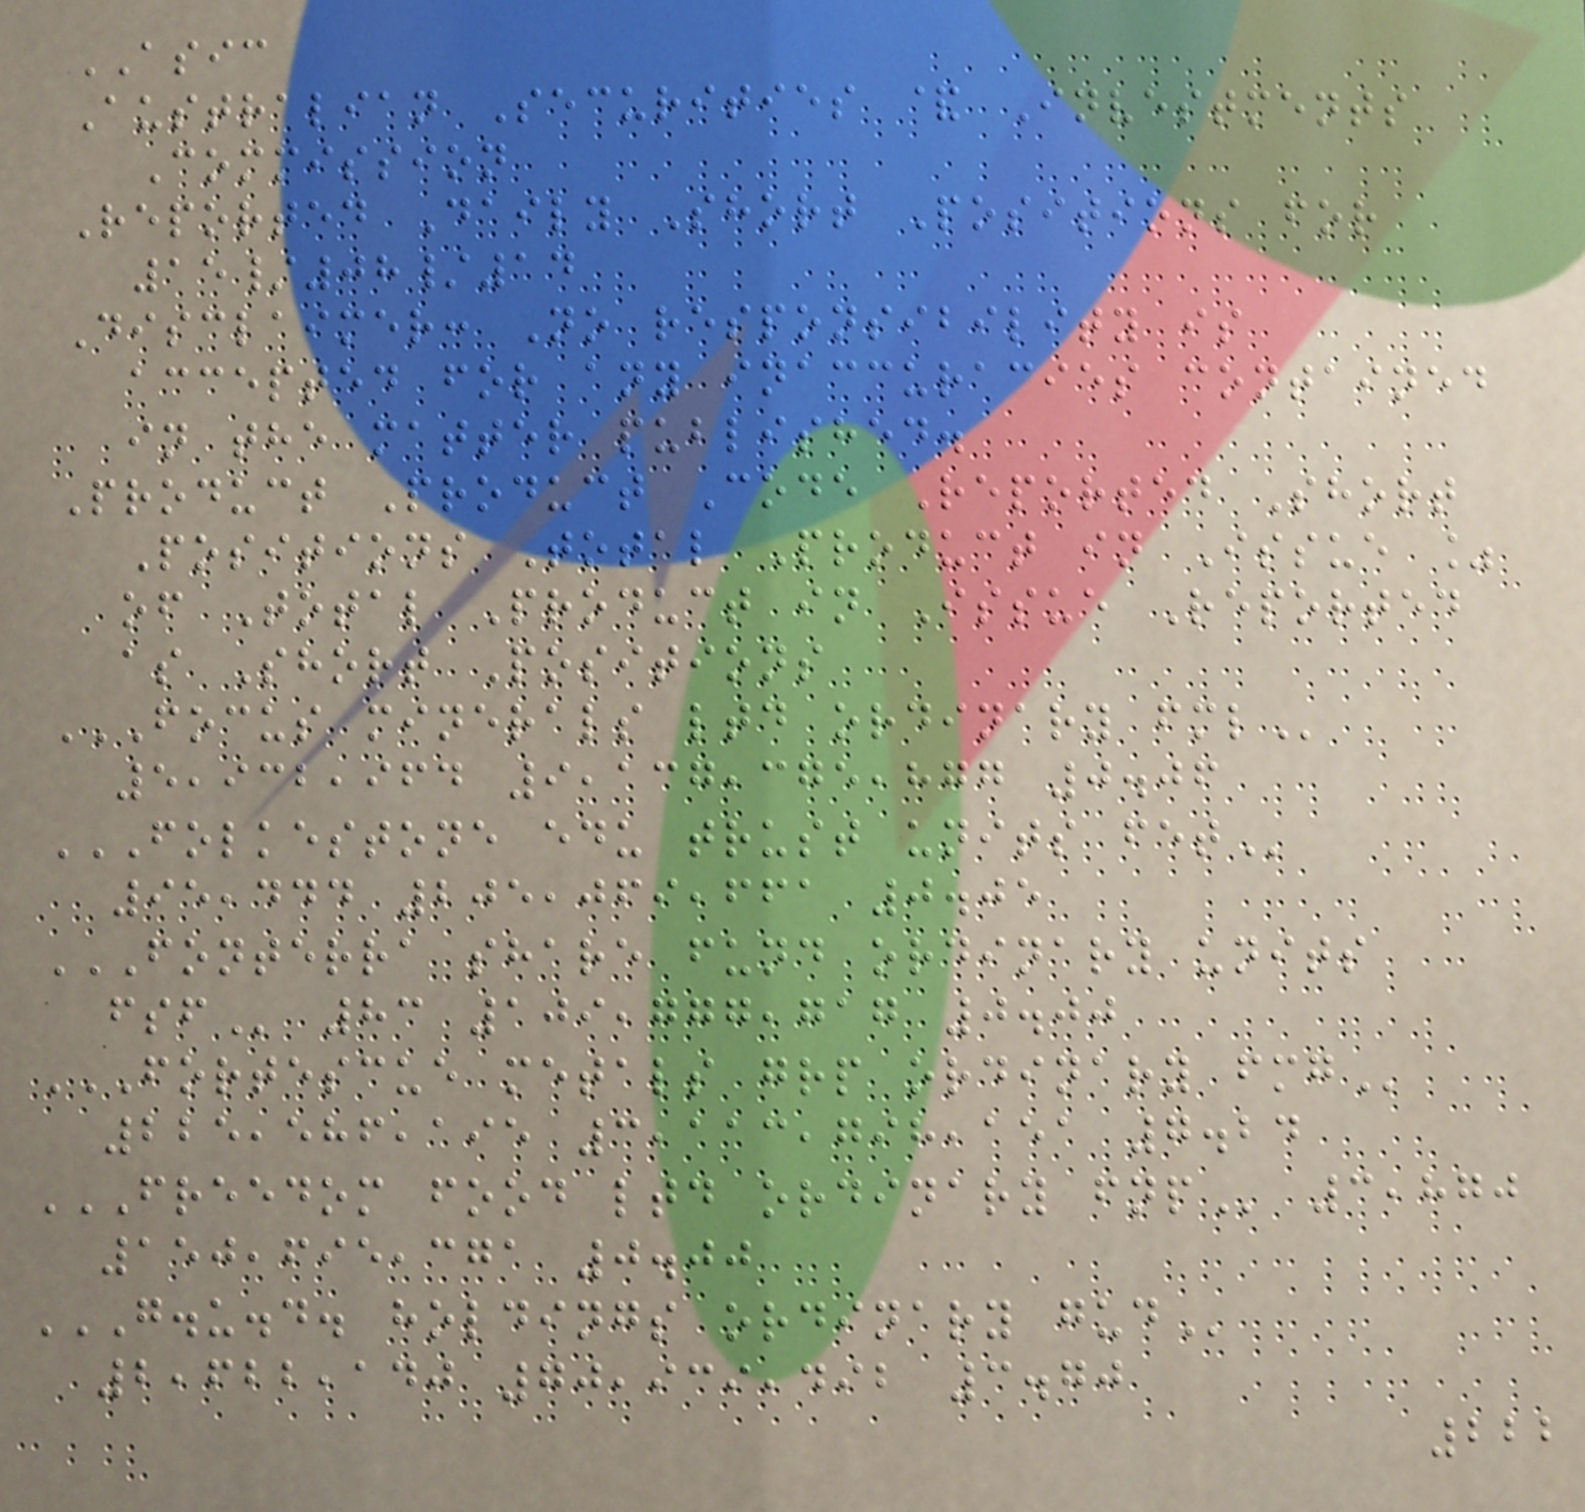ASIC
Australian Securities & Investments
Commission
Reported Daily Short Positions for
15/08/14
Disclaimer: No responsibility is
accepted for any inaccuracies contained
in the matter published.
Product Product Code Reported Short
Positions Total Product in Issue %
of Total Product in Issue Reported
as Short Positions
FOCUS MINERALS LTD ORDINARY FML
5,932,964 9,137,375,877 0.06
FOLKESTONE EDU TRUST UNITS FET
95,444 205,069,661 0.05
FONTERRA SHARE FUND ORDINARY UNITS
FSF 83 109,777,717 0.00
FORTESCUE METALS GRP ORDINARY FMG
225,586,195 3,113,798,151 7.24
FREEDOM FOOD LTD ORDINARY FNP 3,870
150,695,371 0.00
G.U.D. HOLDINGS ORDINARY GUD
2,622,140 70,939,492 3.70
222
